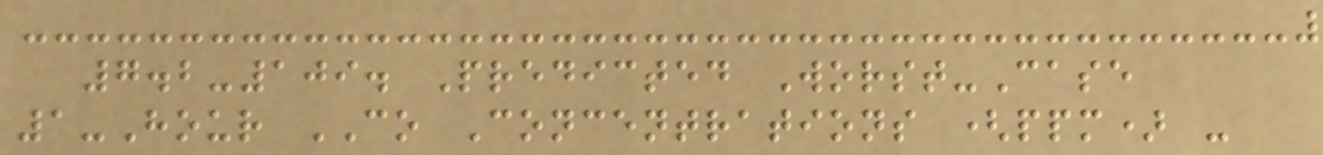7.2-109. Predicted Worst-Case
1-Hour CO Concentrations (ppm) -
